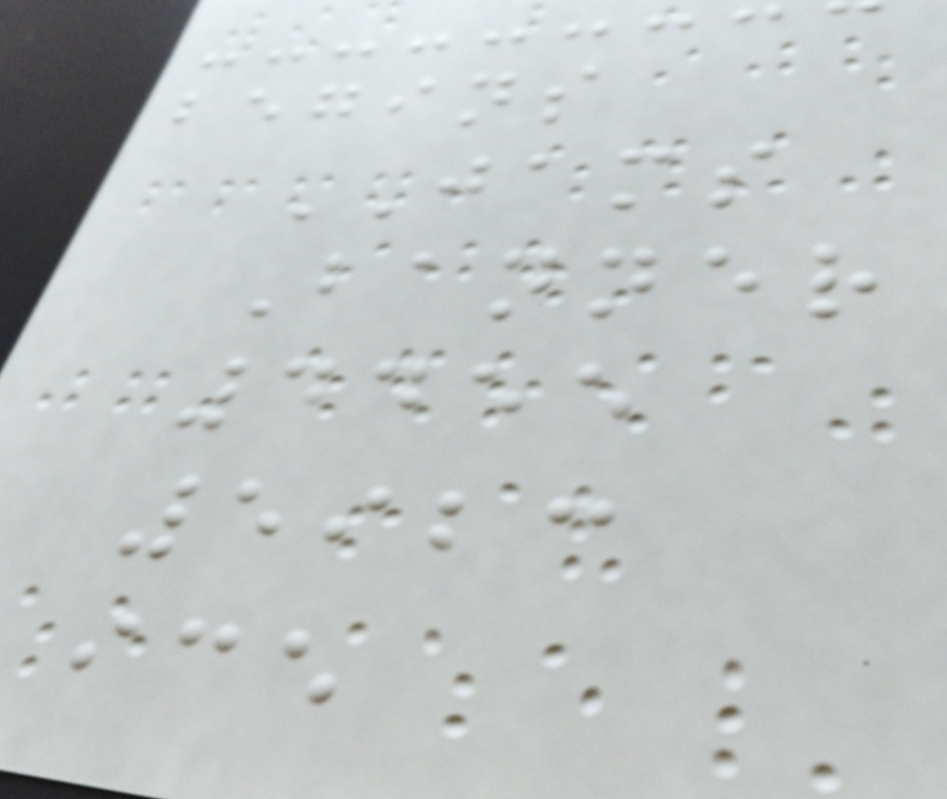begins
JAMS
Banner
4455
5923
ice
